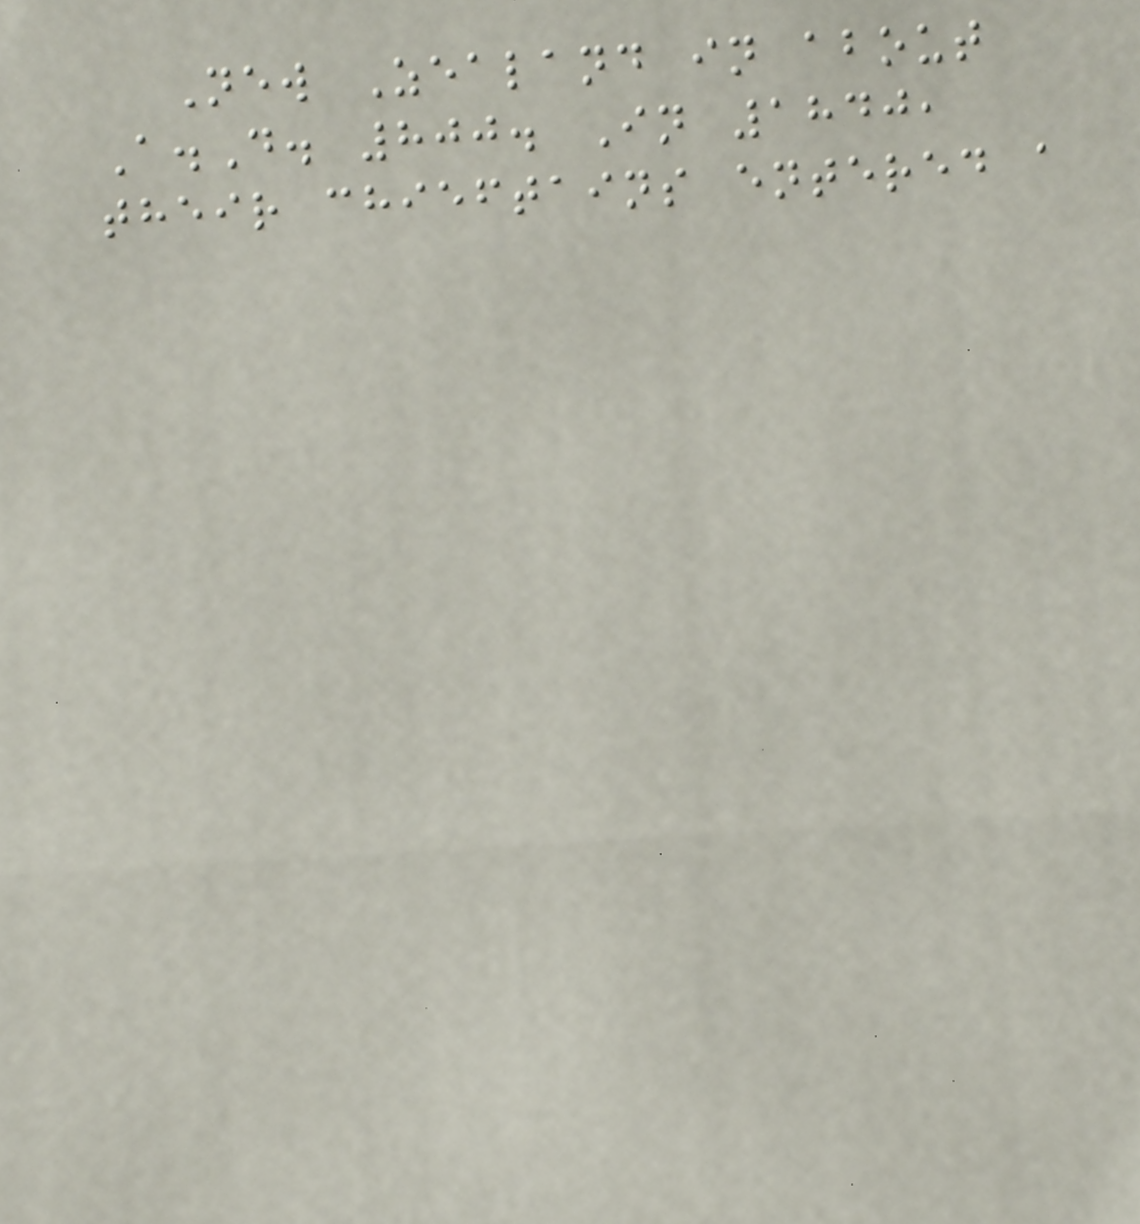New Zealand in about
A.D. 800. In 1840,
their chieftains entered a
